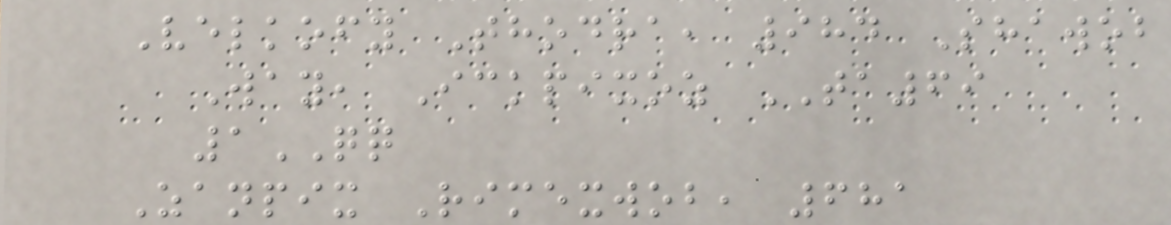Velkofy Thodra, 984 Shawob
Way, Ickpixoz TA69
1QQ
Zanpix Rimexwob, 681
